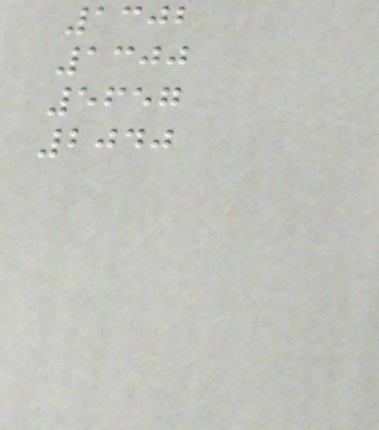1302
1300
5657
2040
